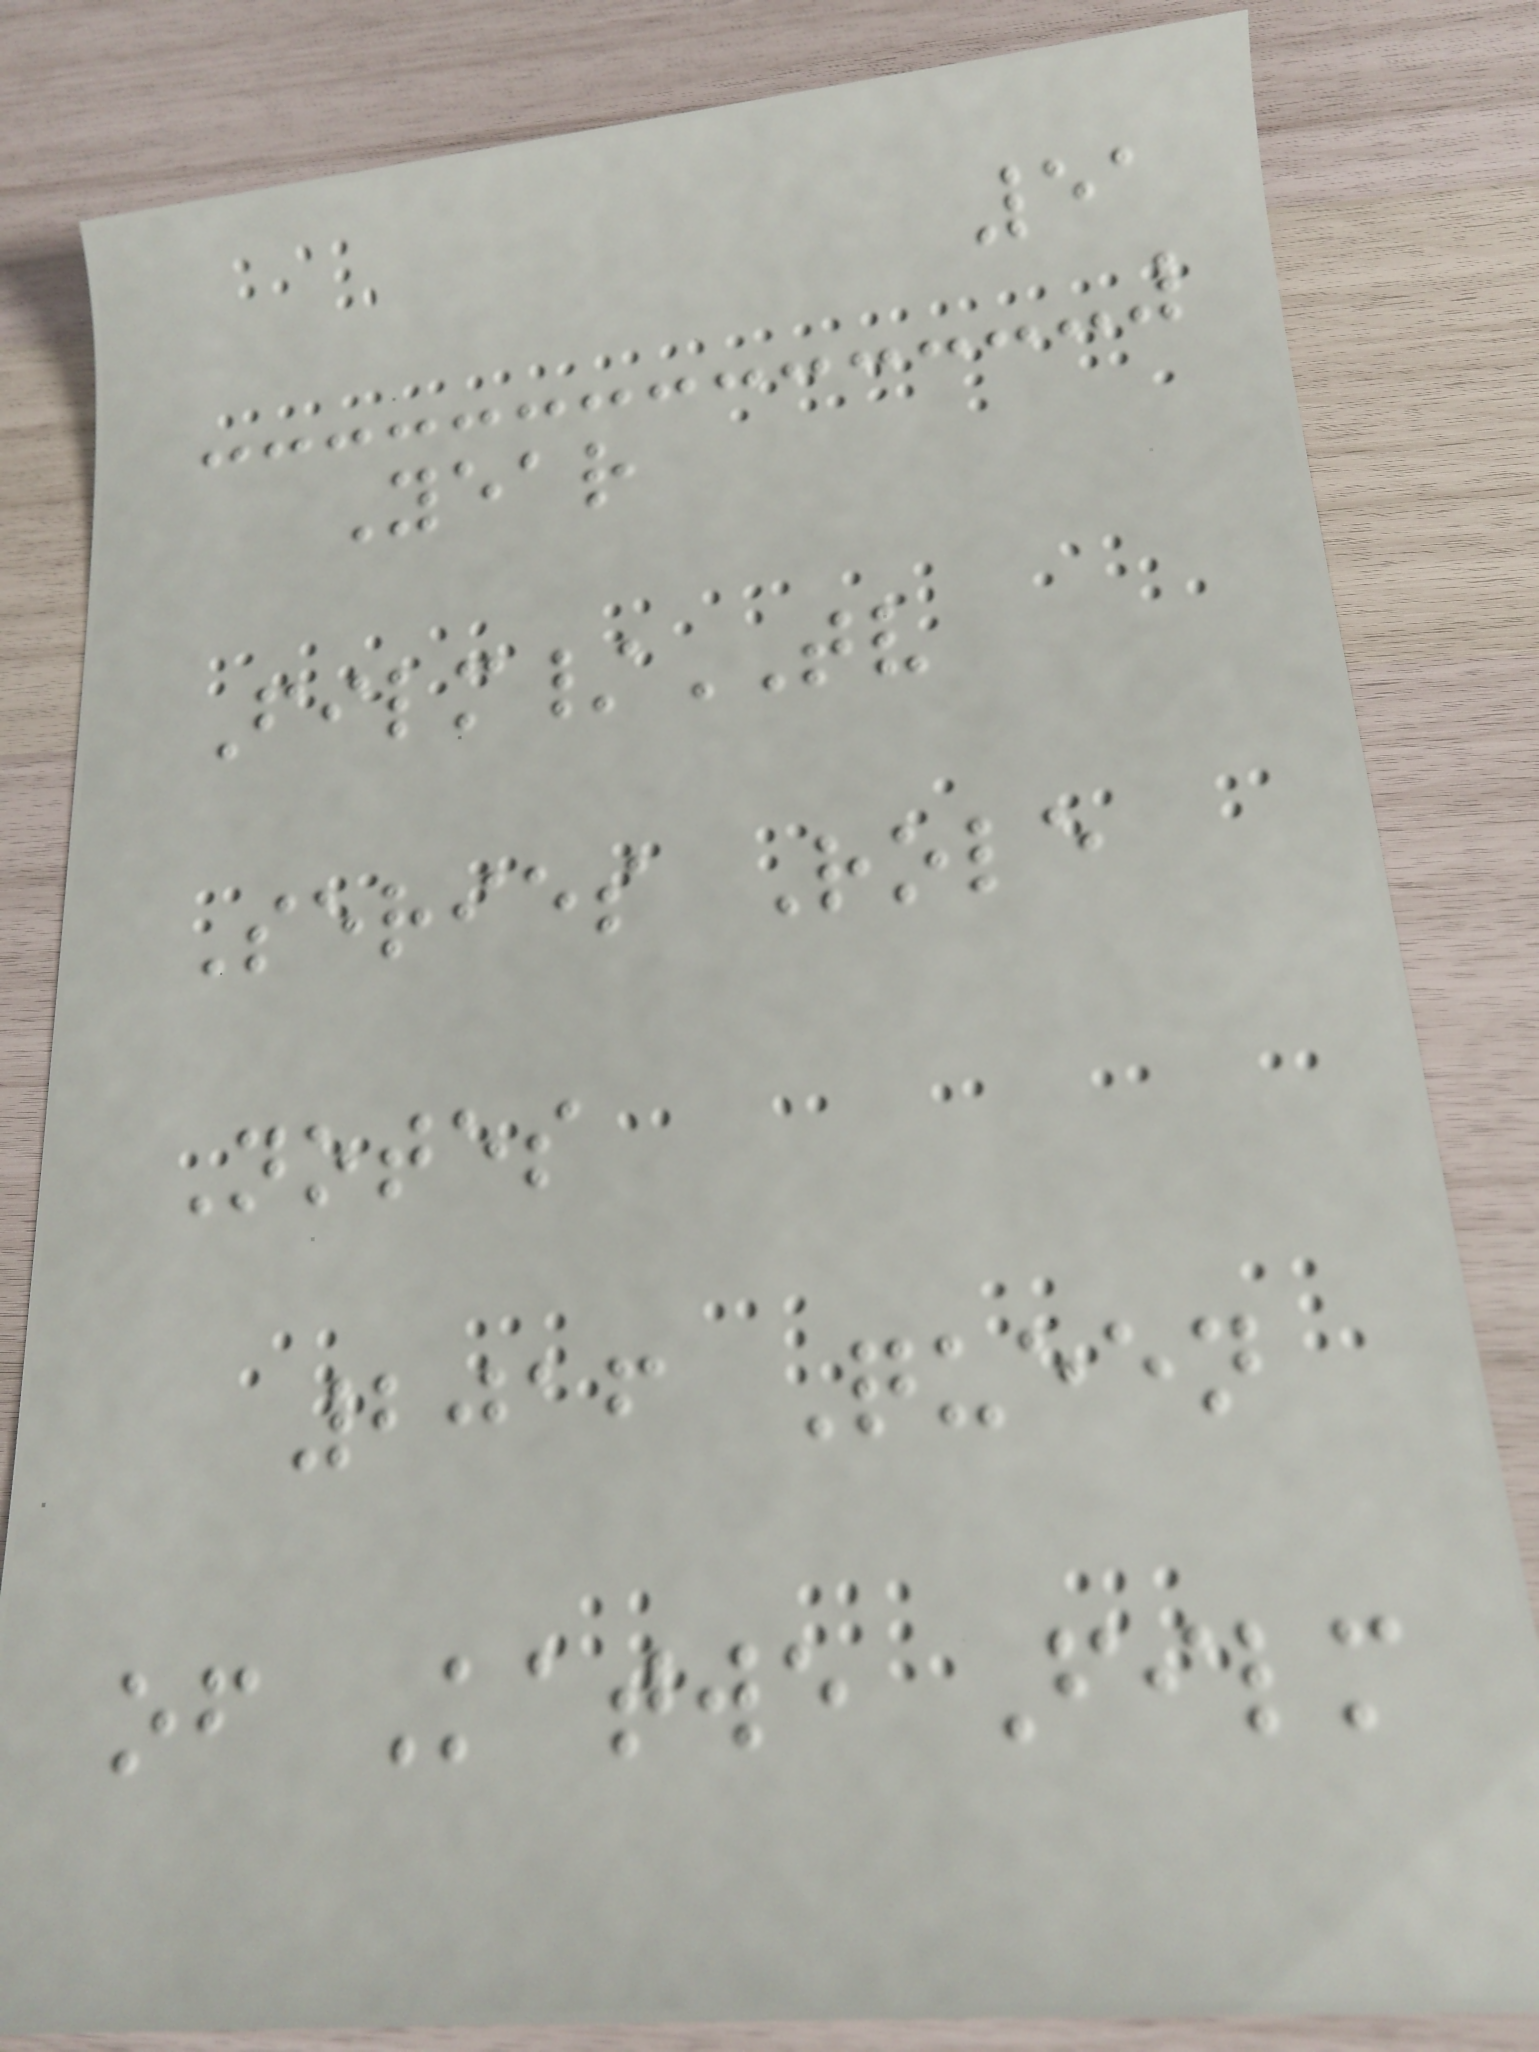51
Year
Film/TV
Series Role
Notes
2016 Queen
of Katwe Film
